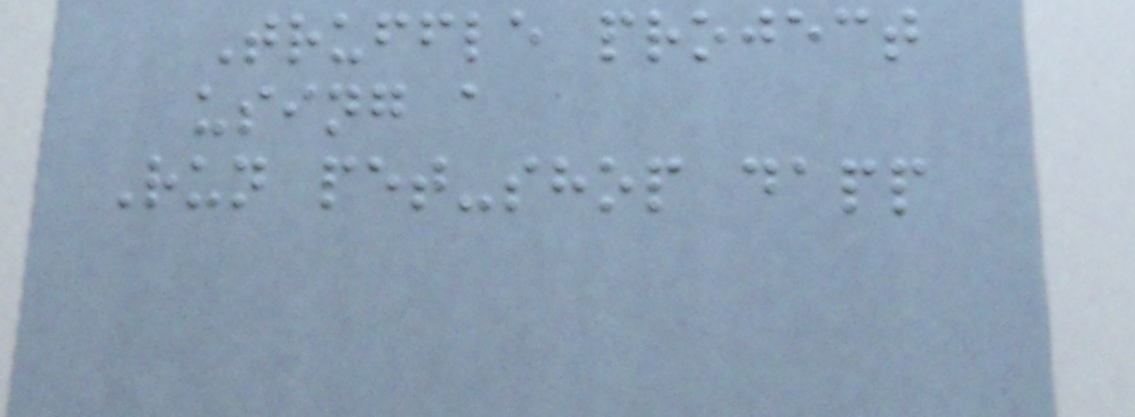Truffle project
using a
Run pet-shop dapp
